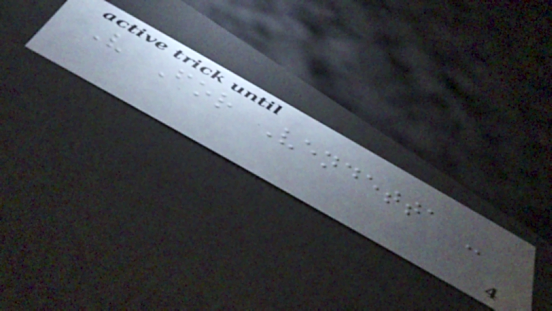V For Vendetta -
